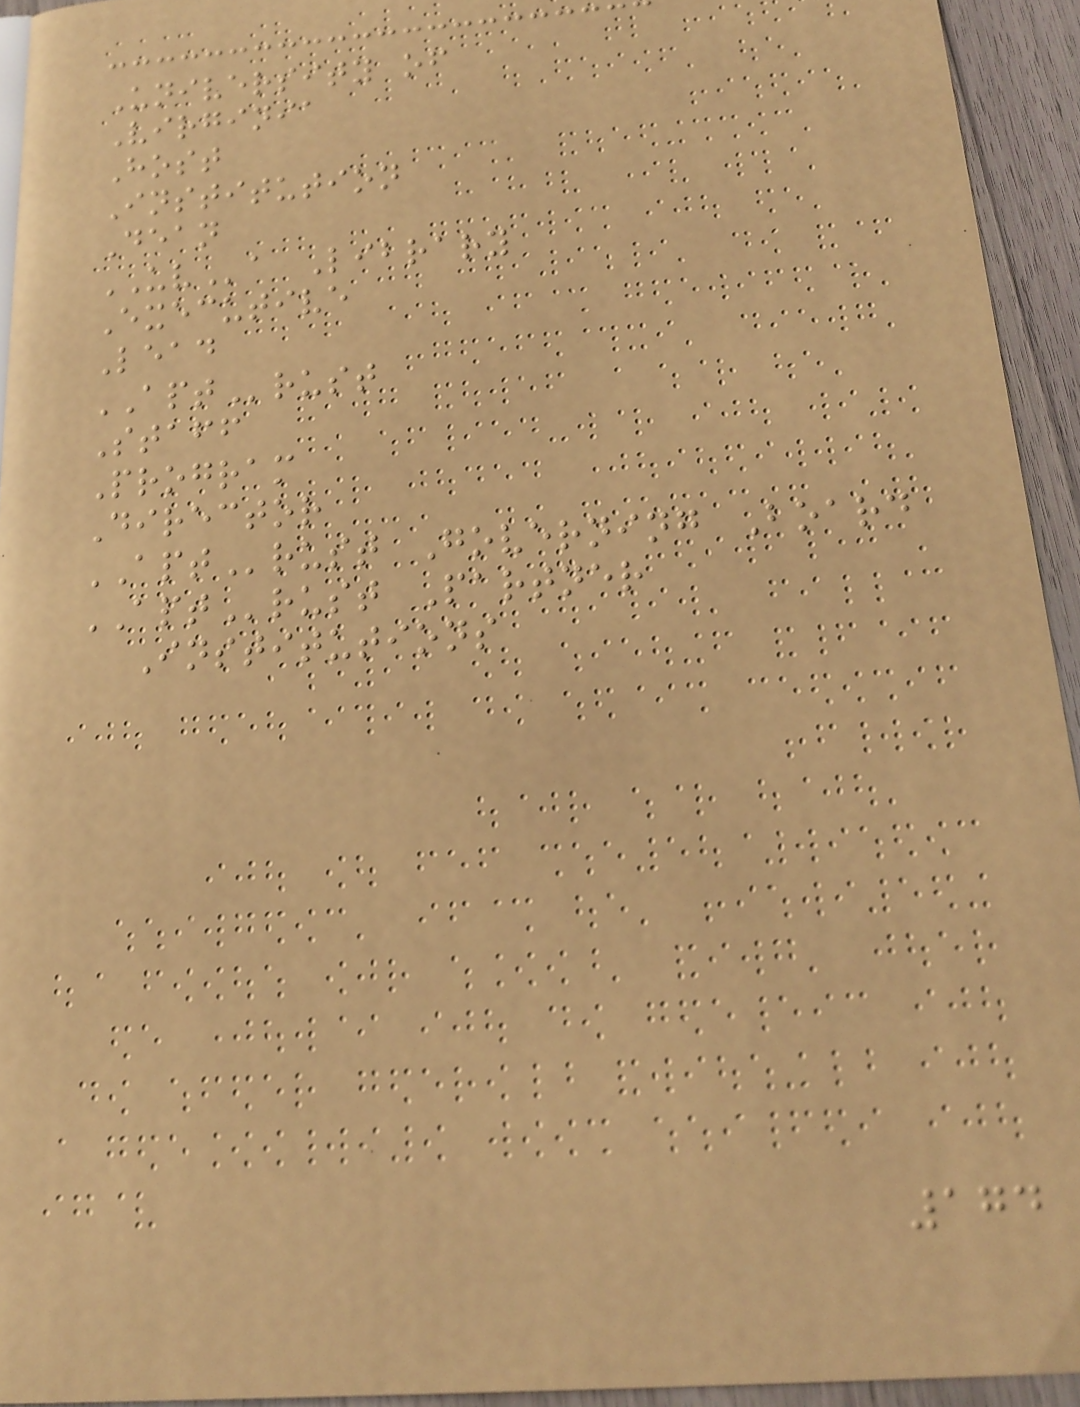University of
Virginia
Host
Institution
Dean
UVa Library
Executive
Lead
APTrust
Staff
Program
Director
APTrust Governing Board
APTrust Partner
Institutions
174
